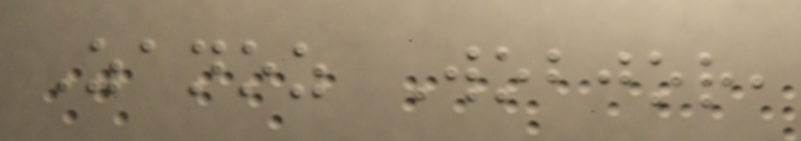Zanoz Wobjor,
